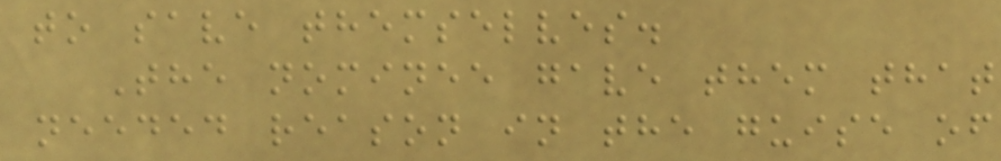to save themselves.
The nominee gave them that
needed reason in the guise of
